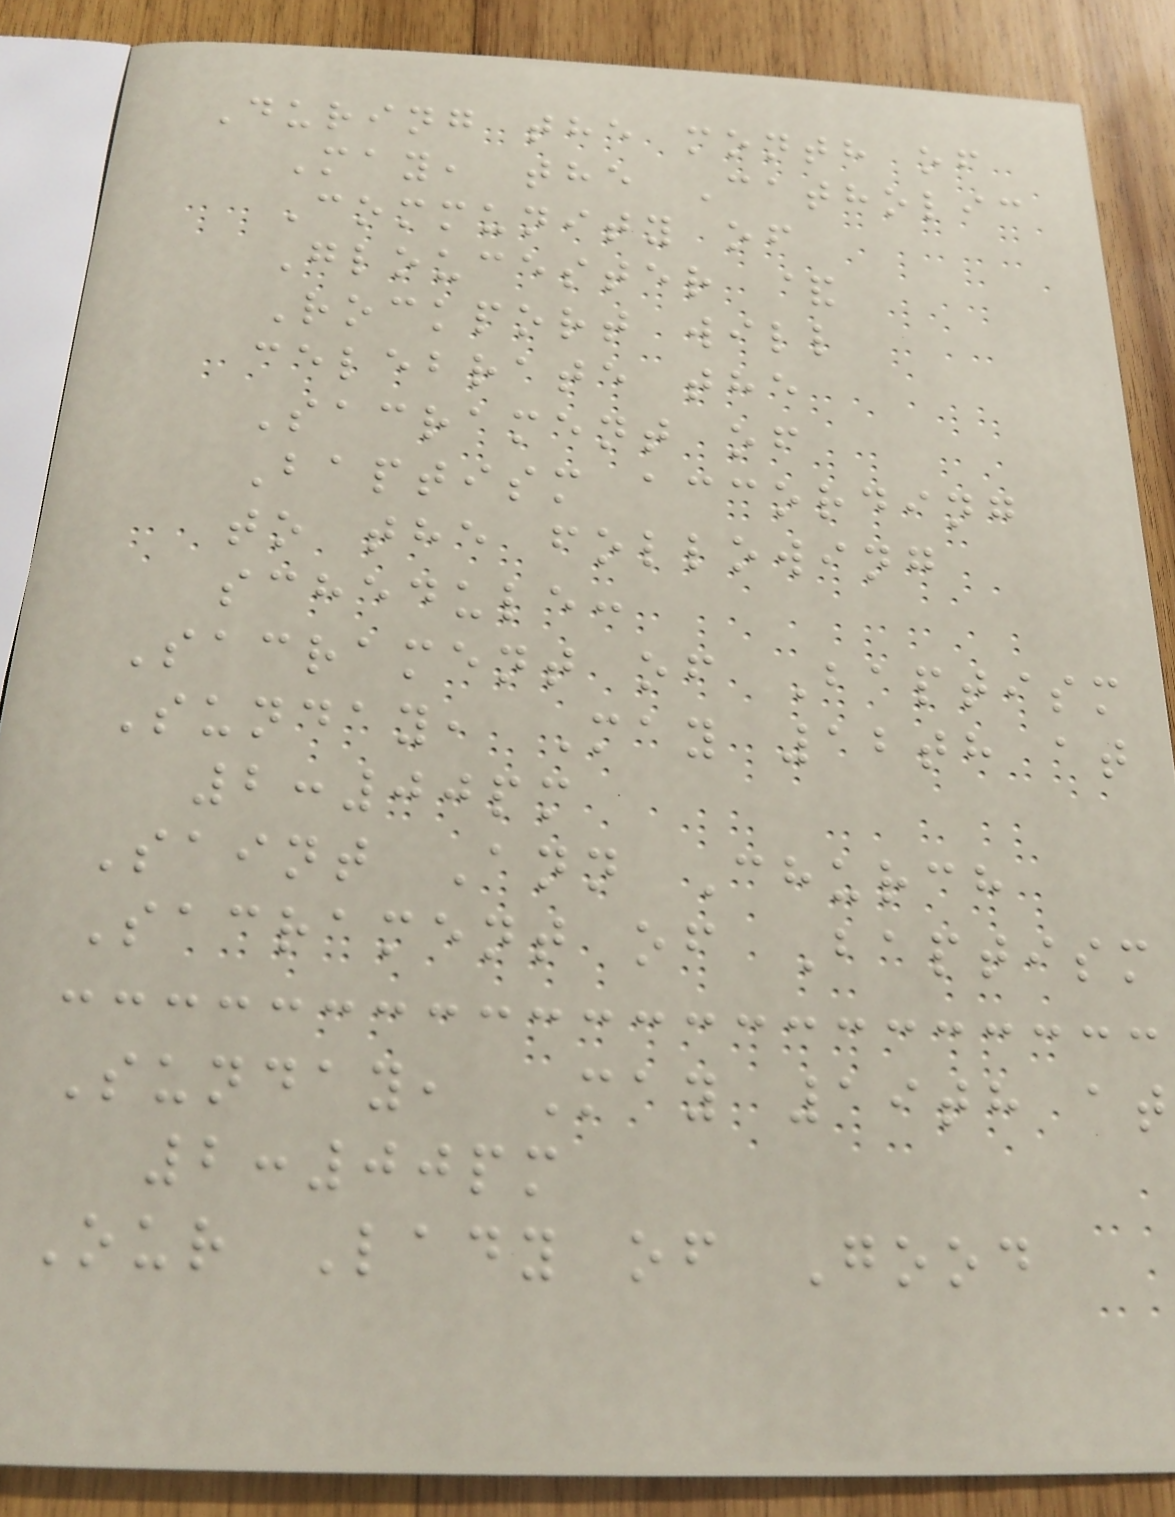During the month of
May, the Catholic
Community of
Gloucester &
Rockport will
celebrate the
Sacrament of
Baptism according
to the following
schedule:
Sacrament of Baptism
Sunday, May 12th at
2:00pm
Saint Ann Church
Sacrament of Baptism
Sunday, May 19th at
2:00pm
Our Lady of Good
